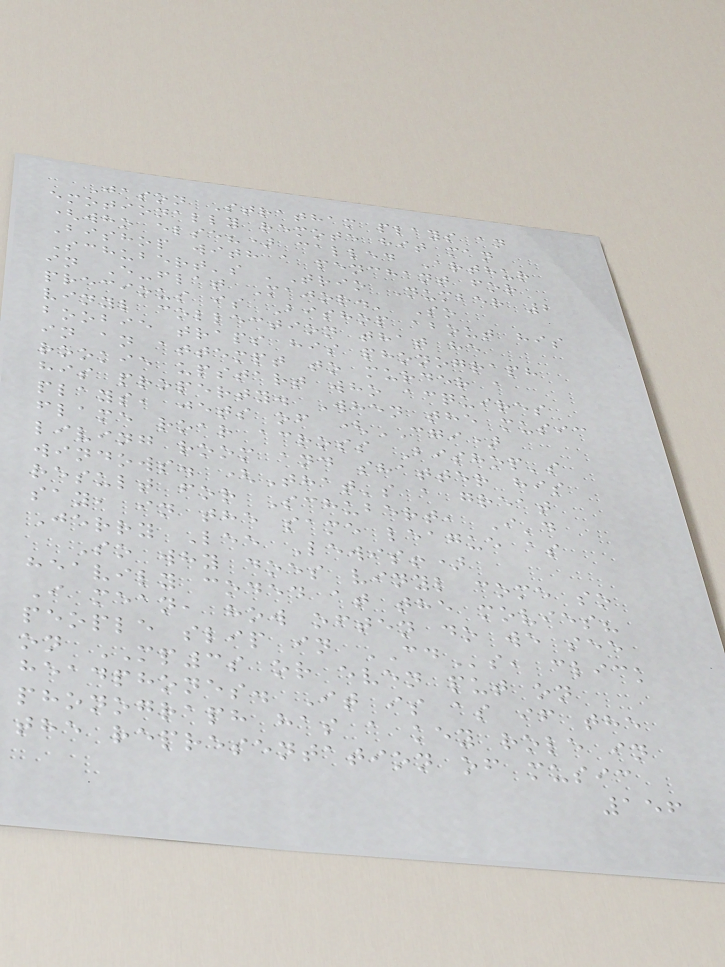Jason Stratham plays an
emotionally remote hit man
(who else?) called Arthur
Bishop with a penchant for
Schubert's 'Trio Number 2
in E-flat Major.' So
precious is Bishop about his
vinyl collection that he
boobie traps his phonograph
in an attempt to murder a
rookie upstart who acquires
his property. When the music
plays, jets of (CGI)
flame roar across Bishop's
living room and shatter his
windows. (That's a great
result for Schubert, I'd
say, in the same league as
Jerry Lee Lewis!)
So why does vinyl come so
heavily coded at the movies?
I mean, how often do we see
people slip in CDs, click
on MP3s or even put on
headphones. It is as if the
phonograph has a key role in
the representation of music
156
